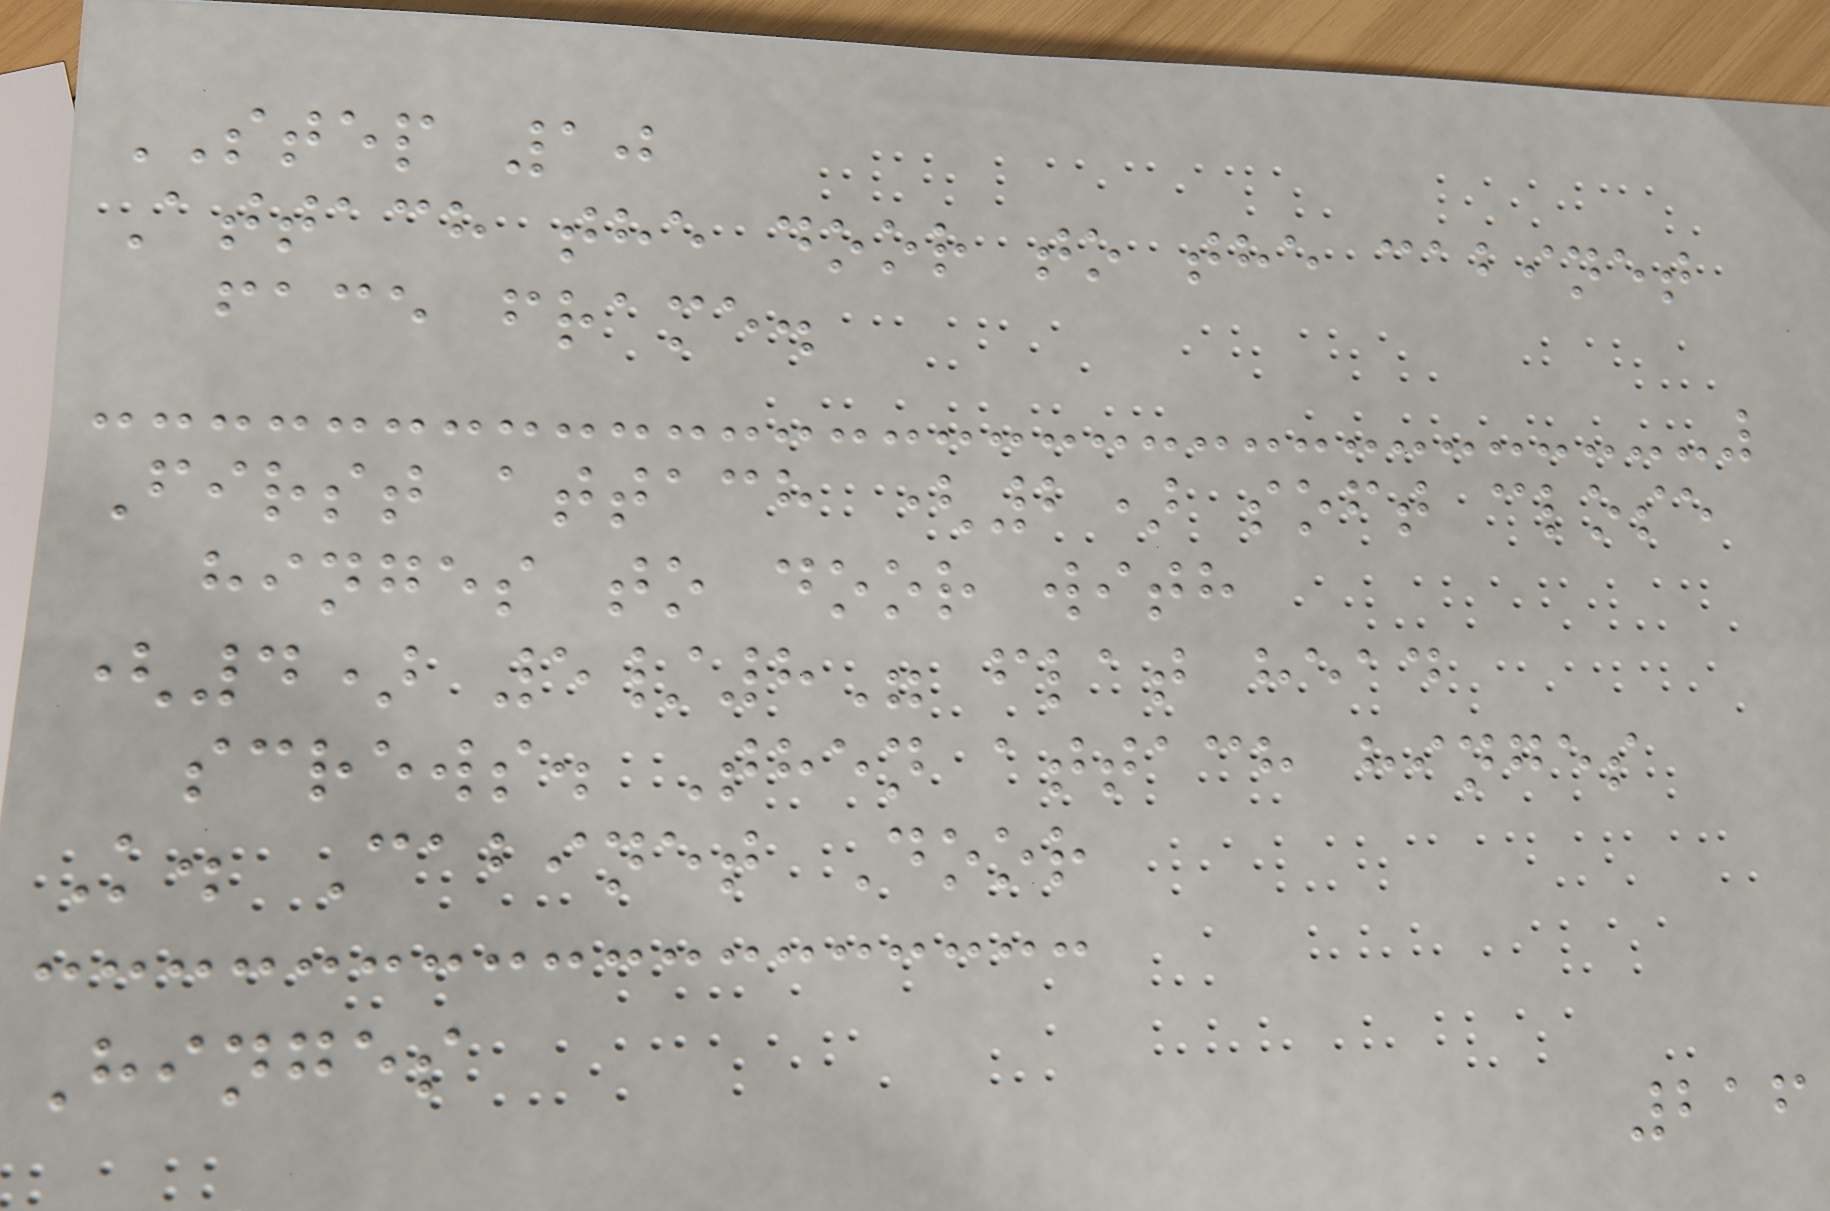STEP 10
Attach the door to the cabinet
face frame.
First attach (2) soft close
hinges to door with
(4) 5/8" flat head
screws. Then attach hinges
K. Cabinet Door
Hinges
216
